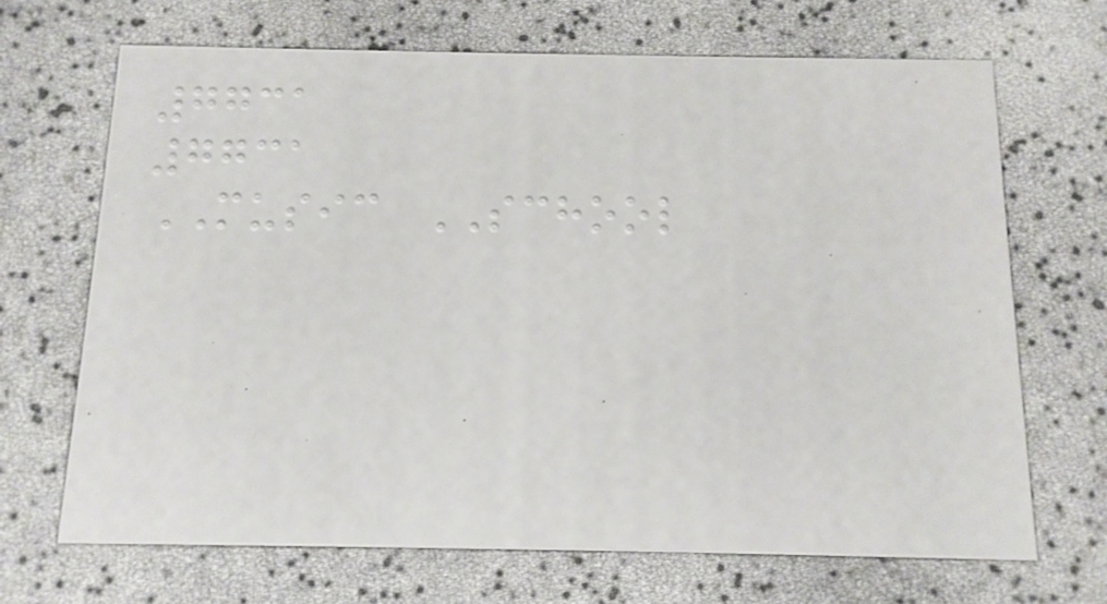7731
7731
MUSIC SCHOOL
